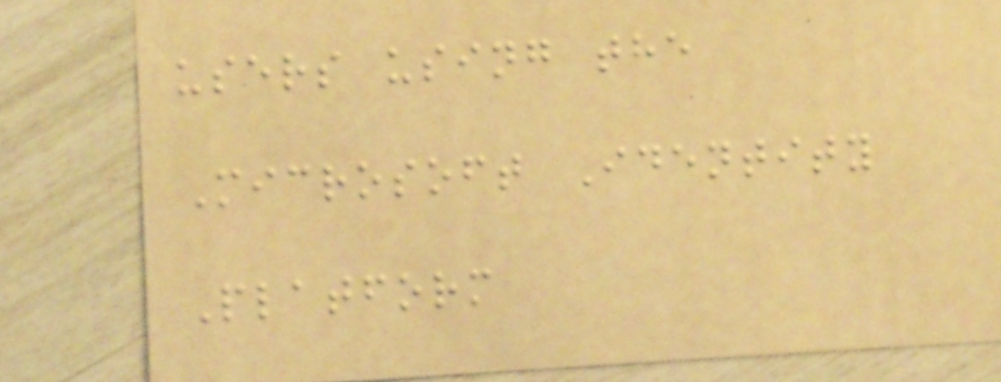users using the
Microsoft Identity
Platform
